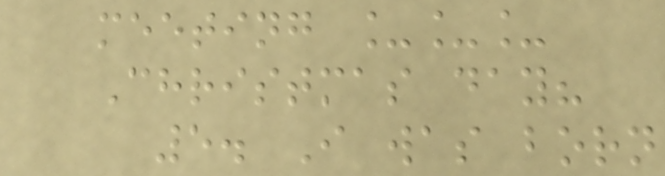meeting ___
Christmas day?
5. I was born
